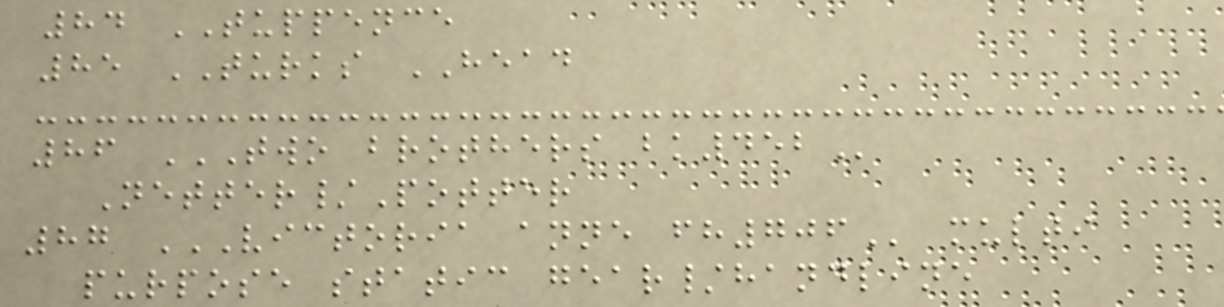84 TUPPENCE
85 TURKS HEAD
86 TWO BROTHERS BK452
Netter/Potter
87 VICTORIA ANNE FH706 multi
purpose static gear/handline
